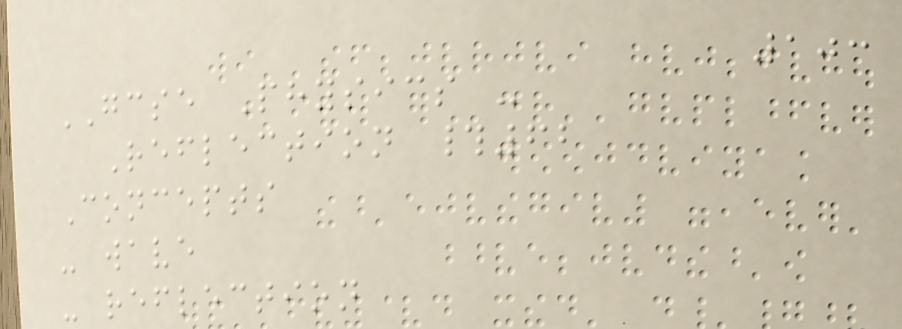103
GCSE Physics -
Reflection #62
Concepts
- wave
- reflection
